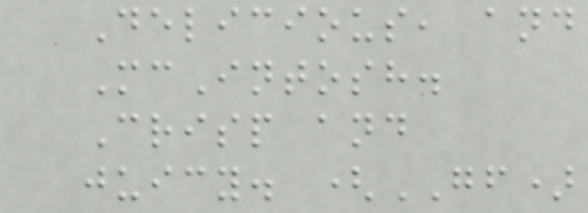Delicious, and
McIntosh.
Crisp and
juicy. (GF)
